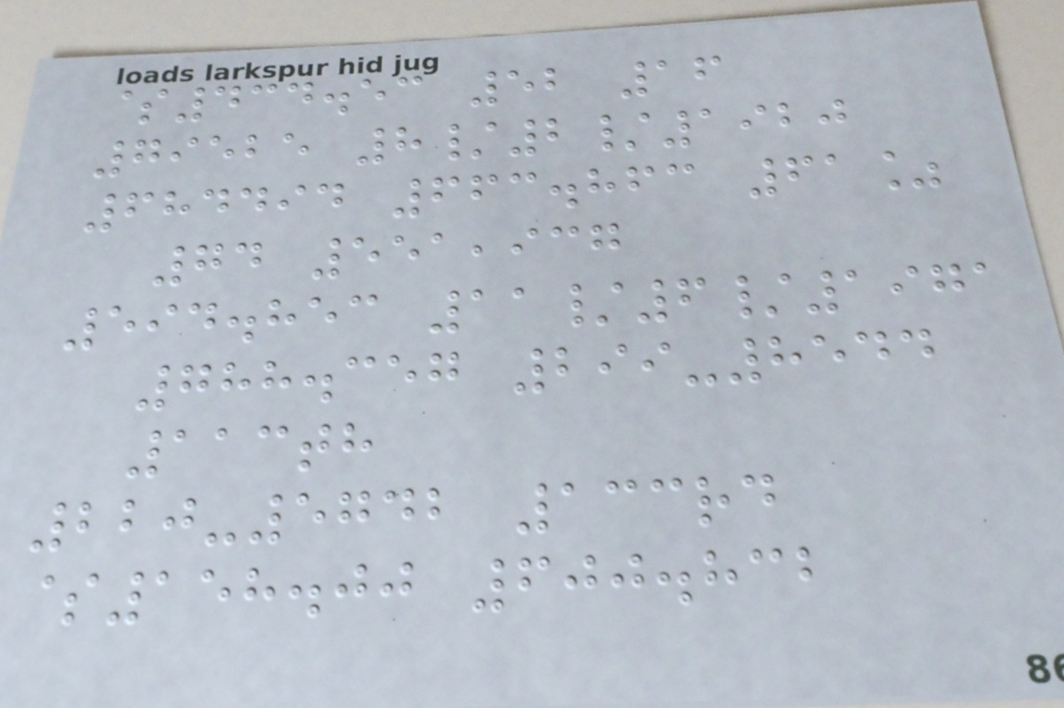$434.53 52 16
79525 8/2/1920
684494 663.863 61%
74 551,937
594.853 11/6/1971
788.357 299-8544
113th
220-5742 133rd
$158.00 600.832
